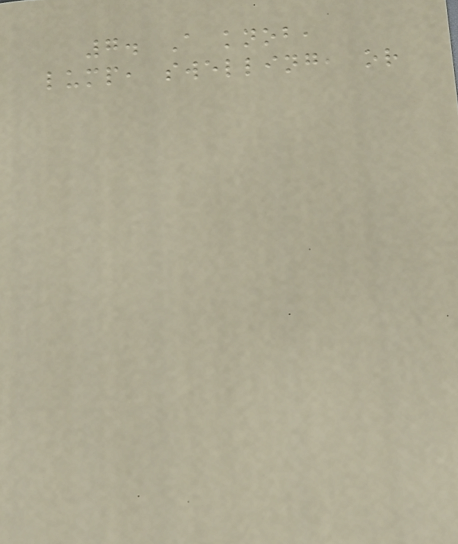7. A knob,
lump, swelling, or
